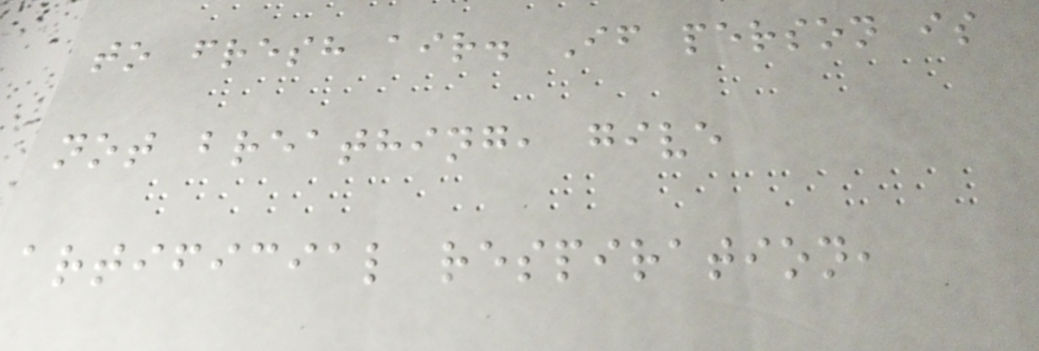to fresh air. If person is
not breathing, give
artificial respiration,
